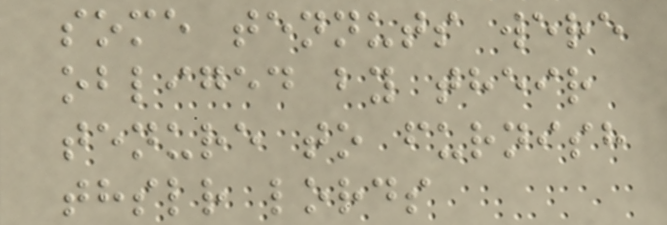some tennuts were
obliged by their
tenure to furnish
thslr lords
